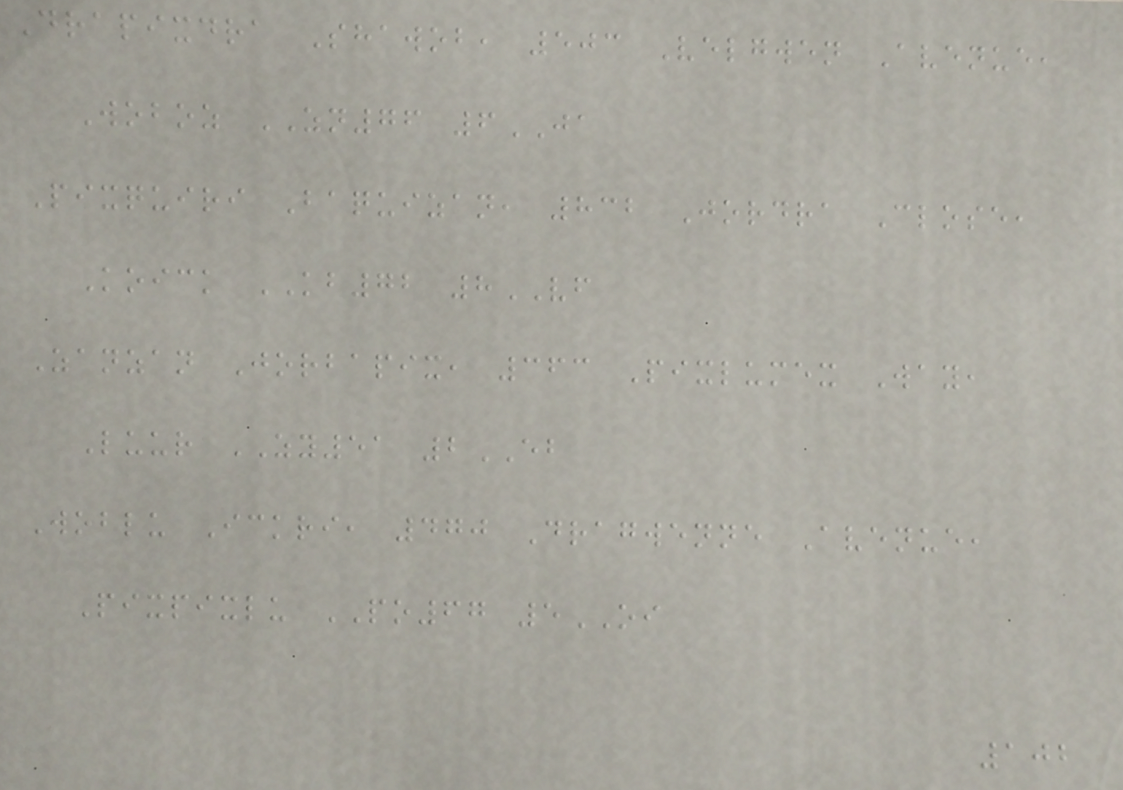Drapixdra Shawob, 503 Velgwen Avenue,
Woboz ZN76 6JA
Pixquiri Baquizan, 832 Jordra Close,
Koick KB72 8VF
Zanzan Jorbapix, 363 Pixlumex Way,
Luur ZY51 2EB
Woblu Ickri, 470 Dragwenne Avenue,
Pixpixlu PO67 5OI
102
